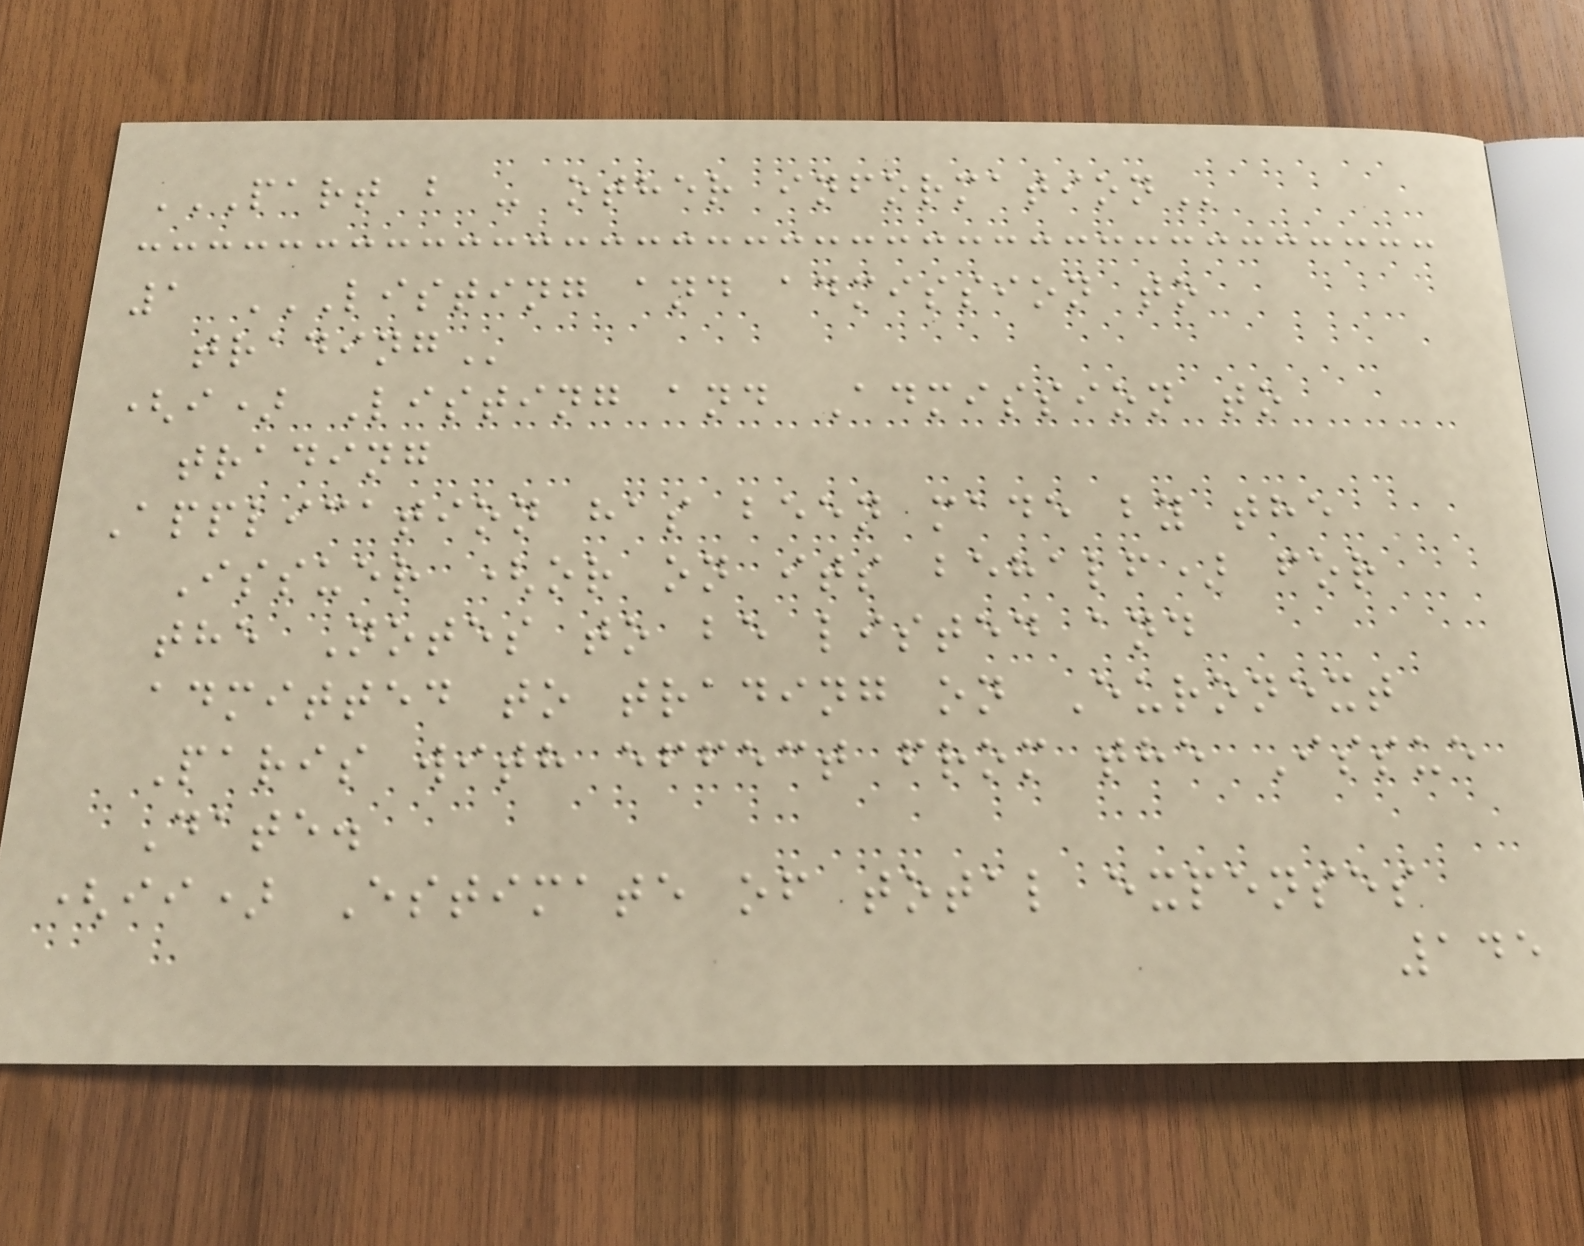PART B - OTHER INFORMATION
1 LISTING AND ADMISSION TO
TRADING
(i) Listing and Admission to
trading
Application has been made by the
Issuer (or on its behalf) for
the Notes to be listed and
admitted to trading on Euronext
Paris with effect from the Issue
Date.
(ii) Estimate of total expenses
145
